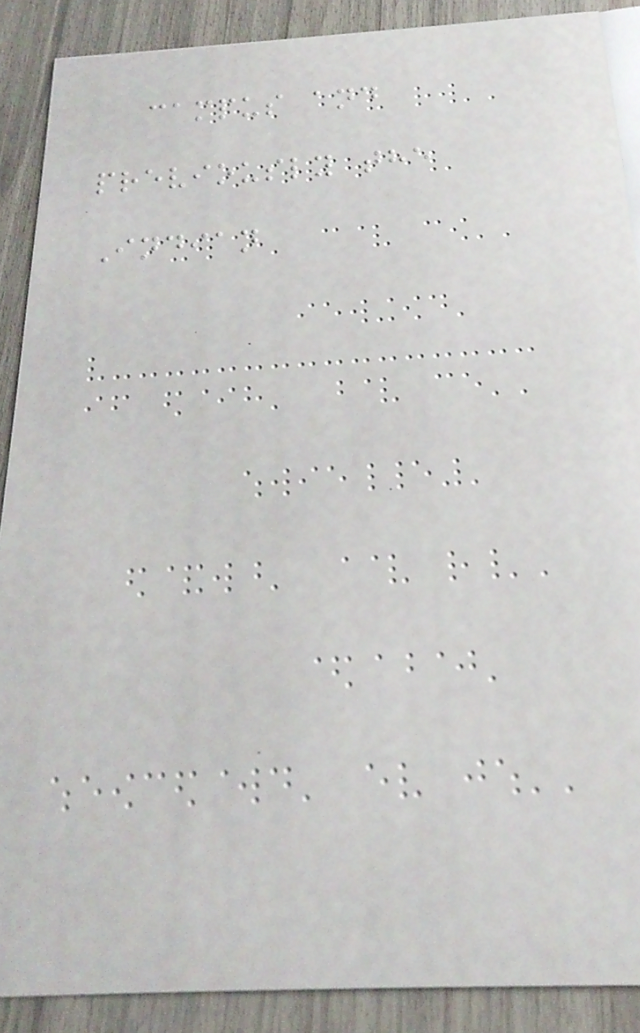campus and
previously the
Indian
